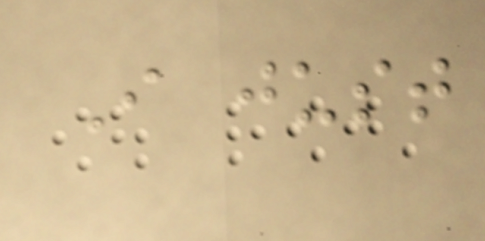I just
